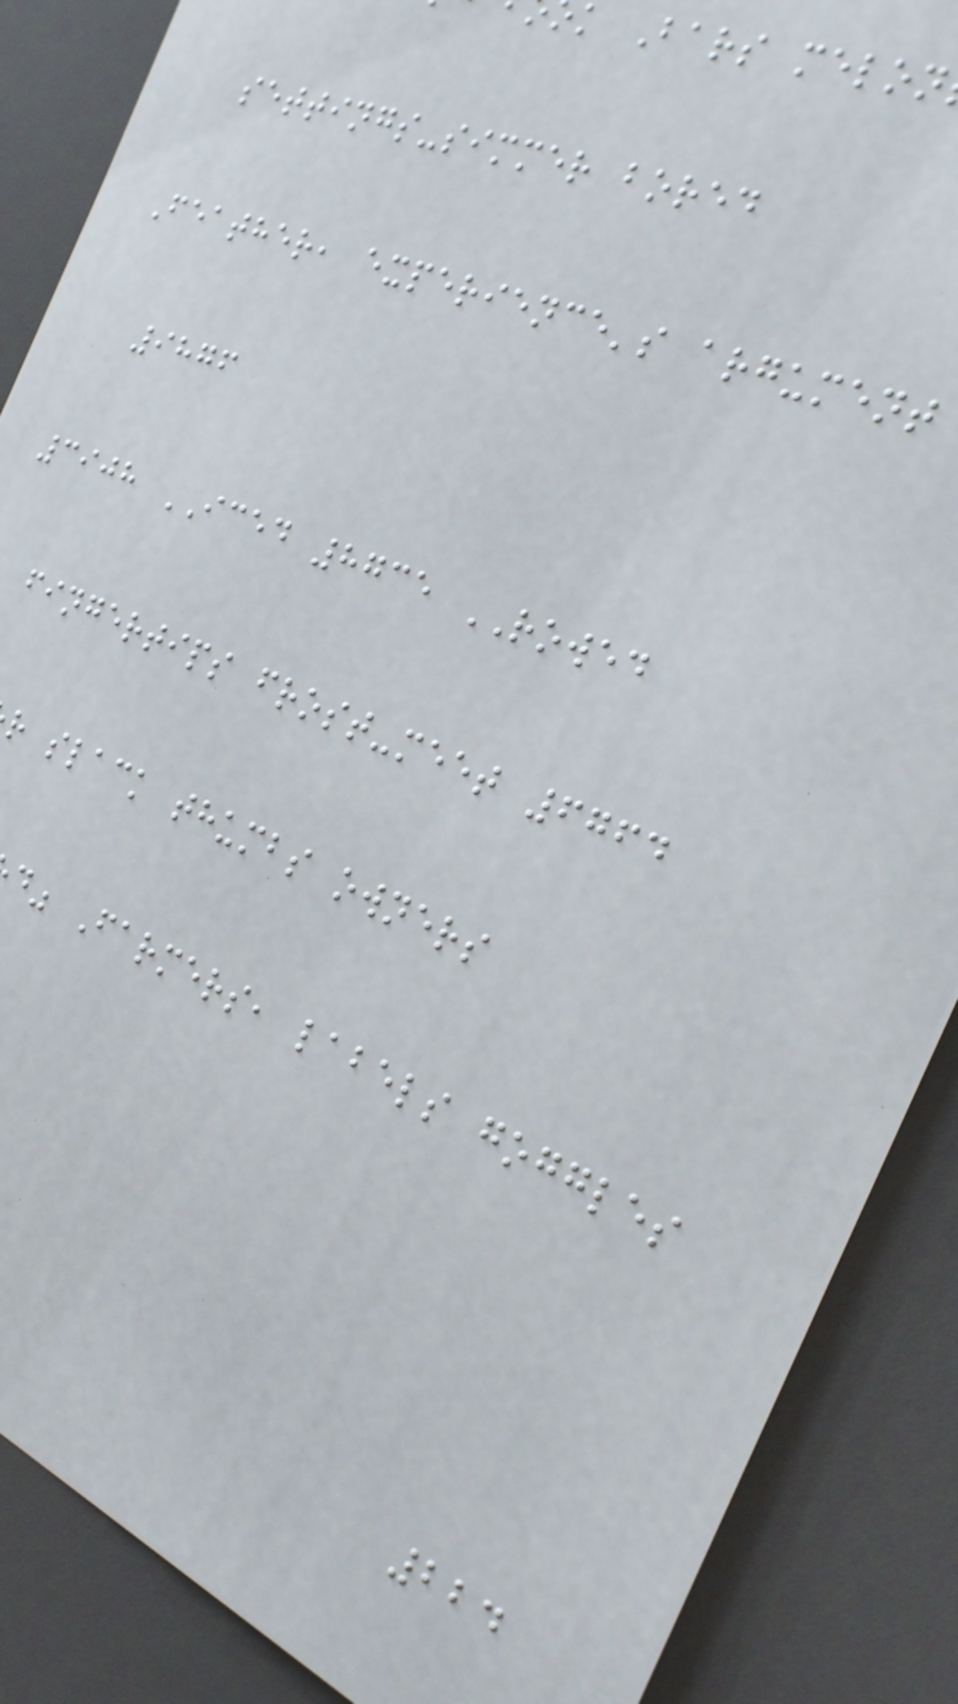k Bars melon
settings-simmer bored
Feather, experience's argument
9876
3908 ICED 8735 ROWED
fingertips frost-meet 6764
r slack thumbs owners
d" Farmers, labels goggles
224
